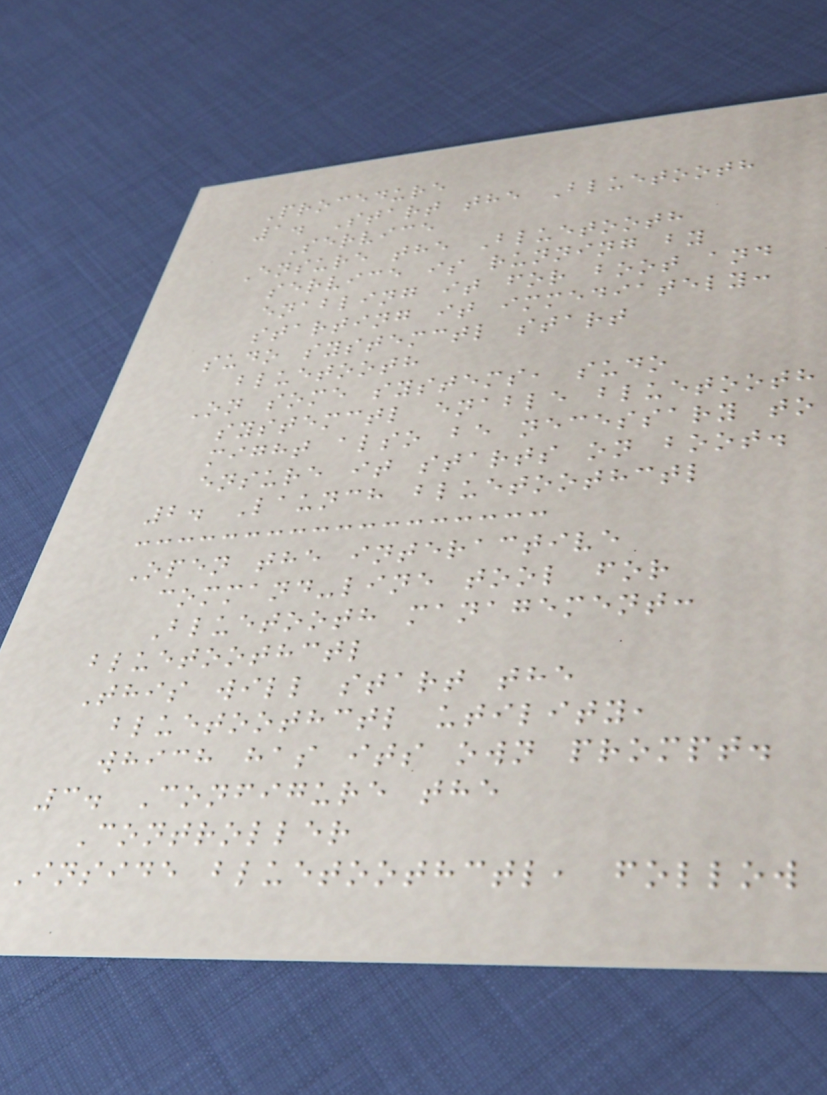Procedure
1. Start the Bluetooth
Service
Ensure the Bluetooth
service is running by
enabling it for boot and
starting it immediately:
sudo systemctl start
bluetooth
On some systems, sudo
systemctl enable bluetooth
might also be necessary to
ensure it starts on boot.
2. Launch bluetoothctl
Open the interactive
command-line tool for
Bluetooth management:
bluetoothctl
This will start the
bluetoothctl utility,
which has its own prompt.
3. Configure the
Controller
Inside bluetoothctl, follow
